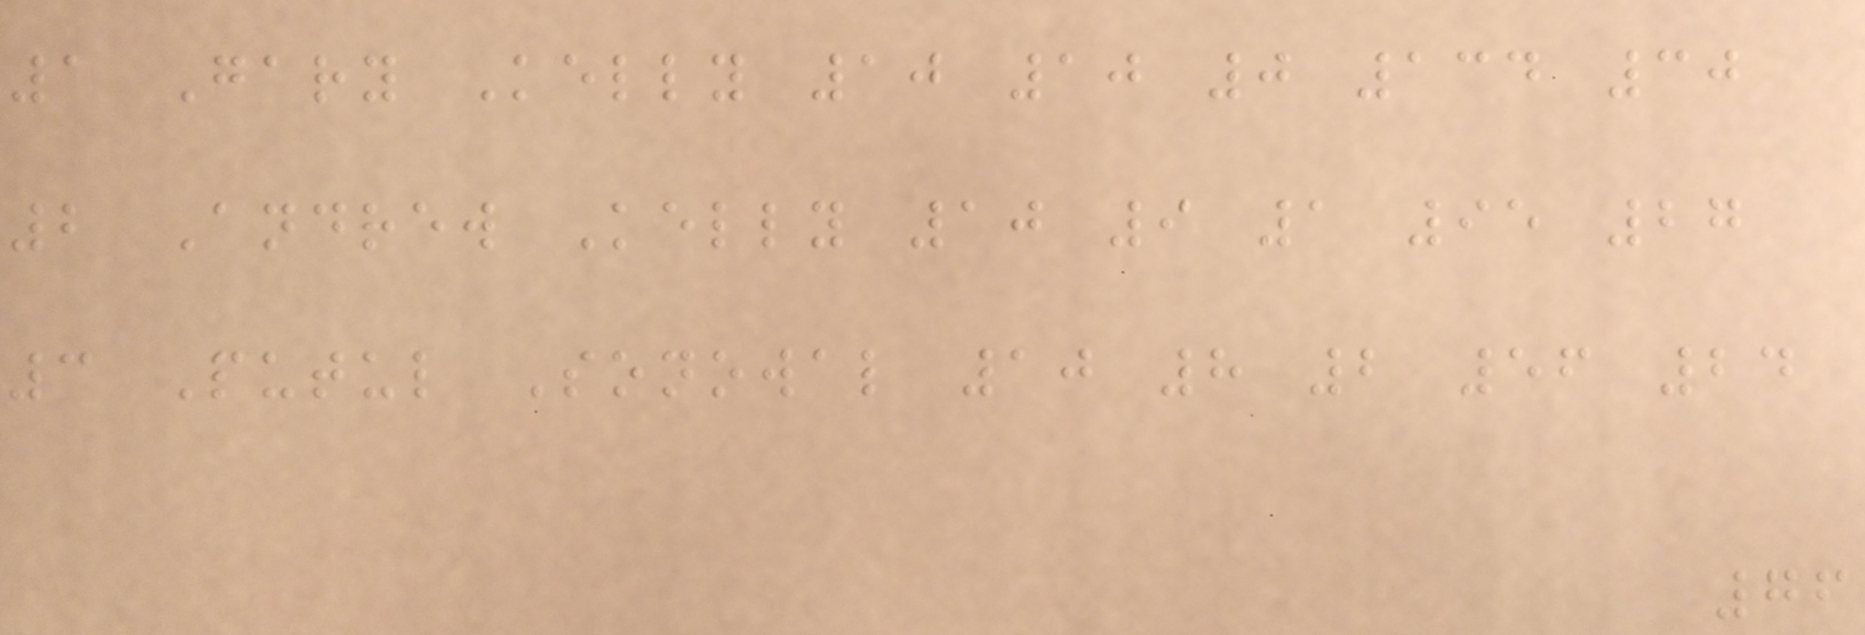1 Gary Kelly 10 10 0 134 30
2 Andrew Kelly 10 9 1 95 27
3 Putul Sonowal 10 8 2 56 24
76
